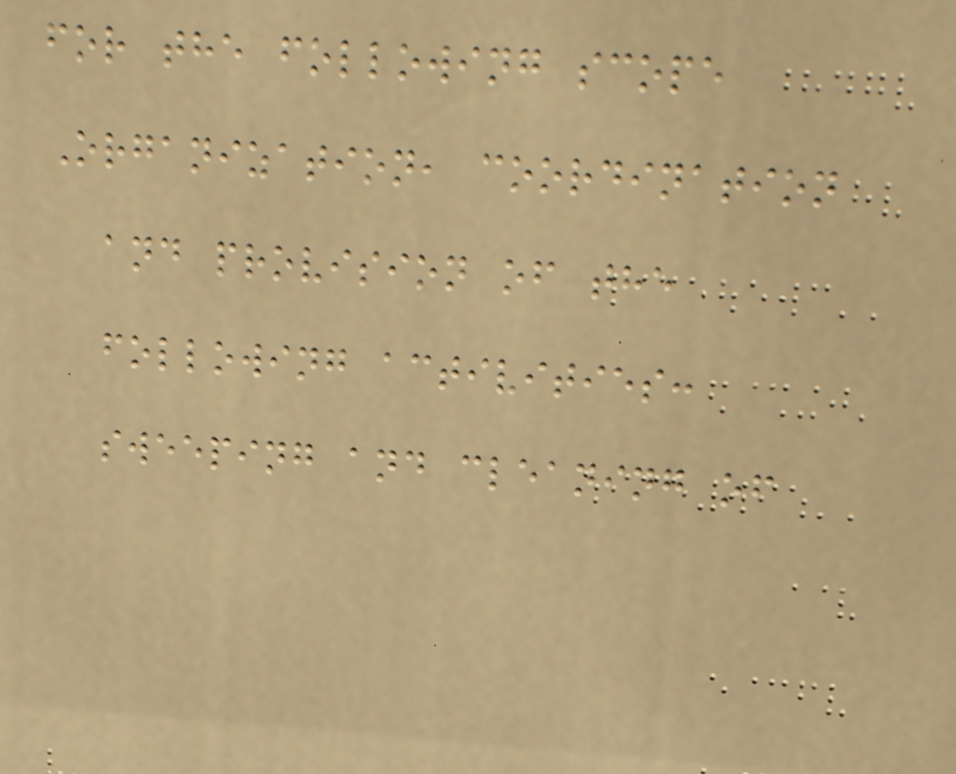for the following scope
Organization, coordination
and provision of the
following activities:
sweeping and cleaning of
